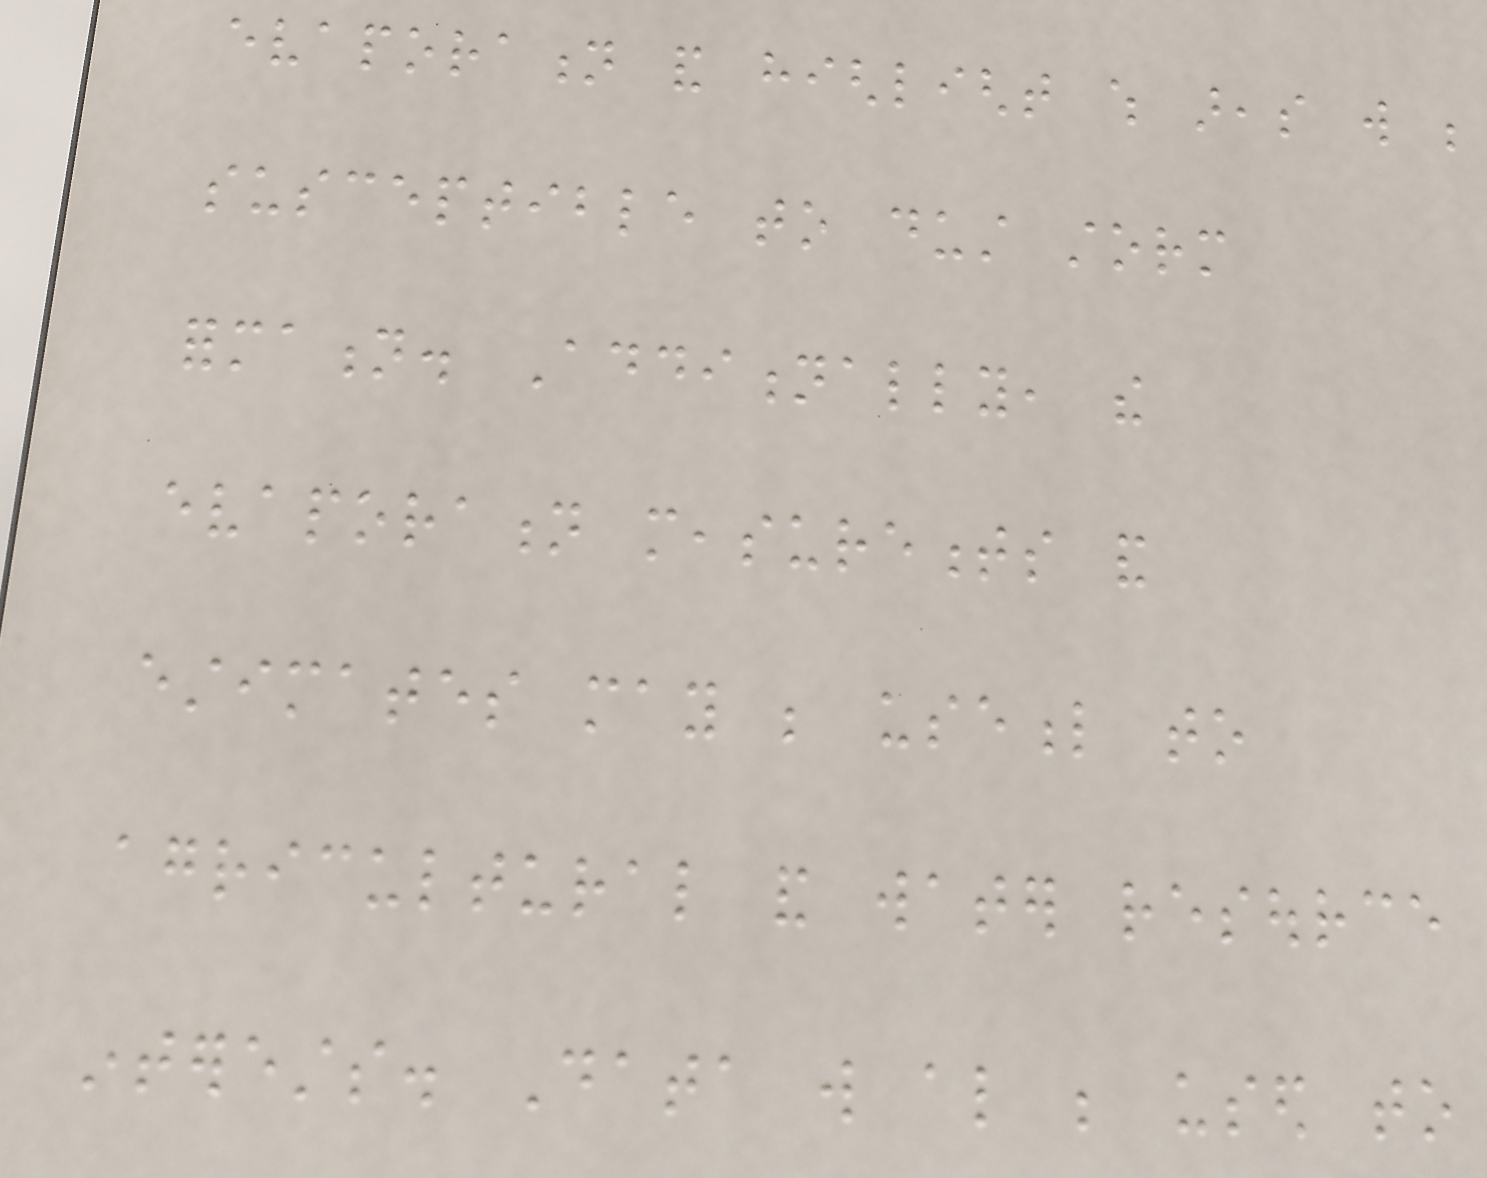evaporation and highlight which areas will be
susceptible to dust storm
formation. Additionally, the
evaporation measurements and
estimates may be useful to
agricultural and water resource
interests. Data will also be used to
